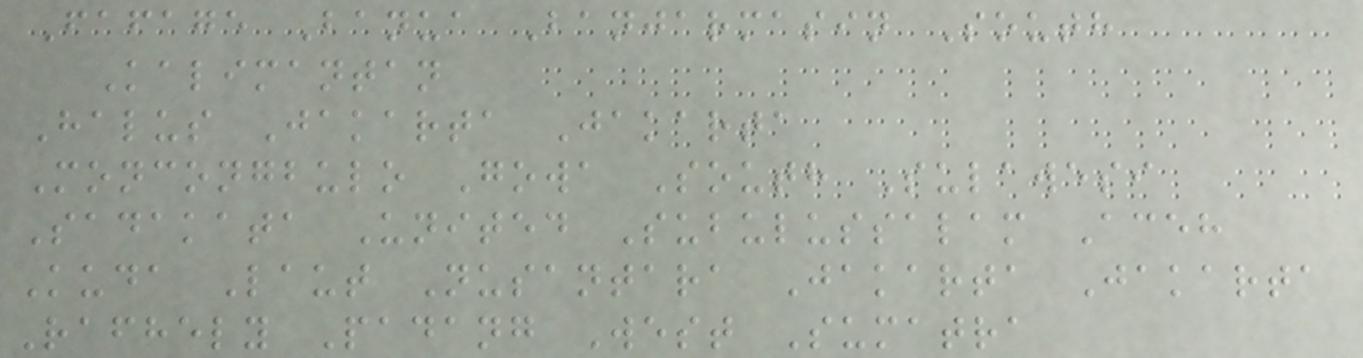Fafage Banua Banjarmasin South
Kalimantan
Halus Jakarta Jakarta
Moncongbulo Gowa South Sulawesi
Sadakata United Subulussalam Aceh
Kuda Laut Nusantara Jakarta Jakarta
Rafhely Padang West Sumatra
